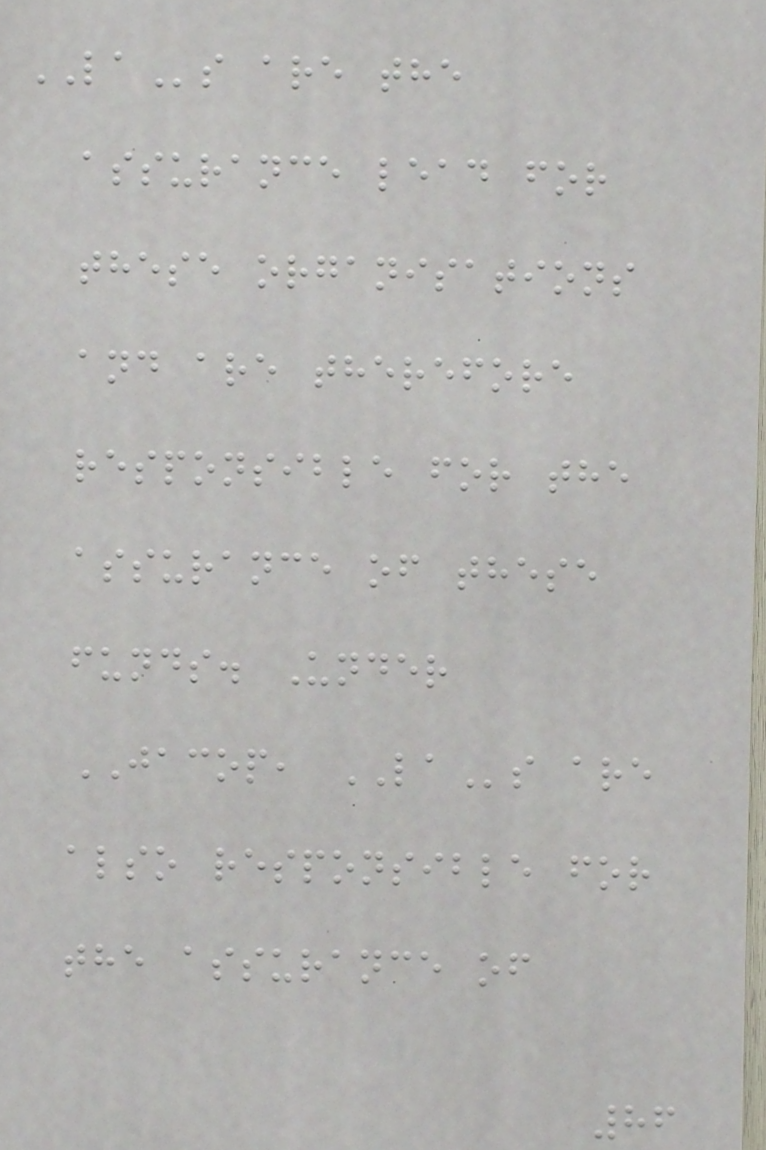LAs are the
assurance lead for
these organisations
and are therefore
responsible for the
assurance of these
funds. Under
JACOP, LAs are
also responsible for
the assurance of
86
